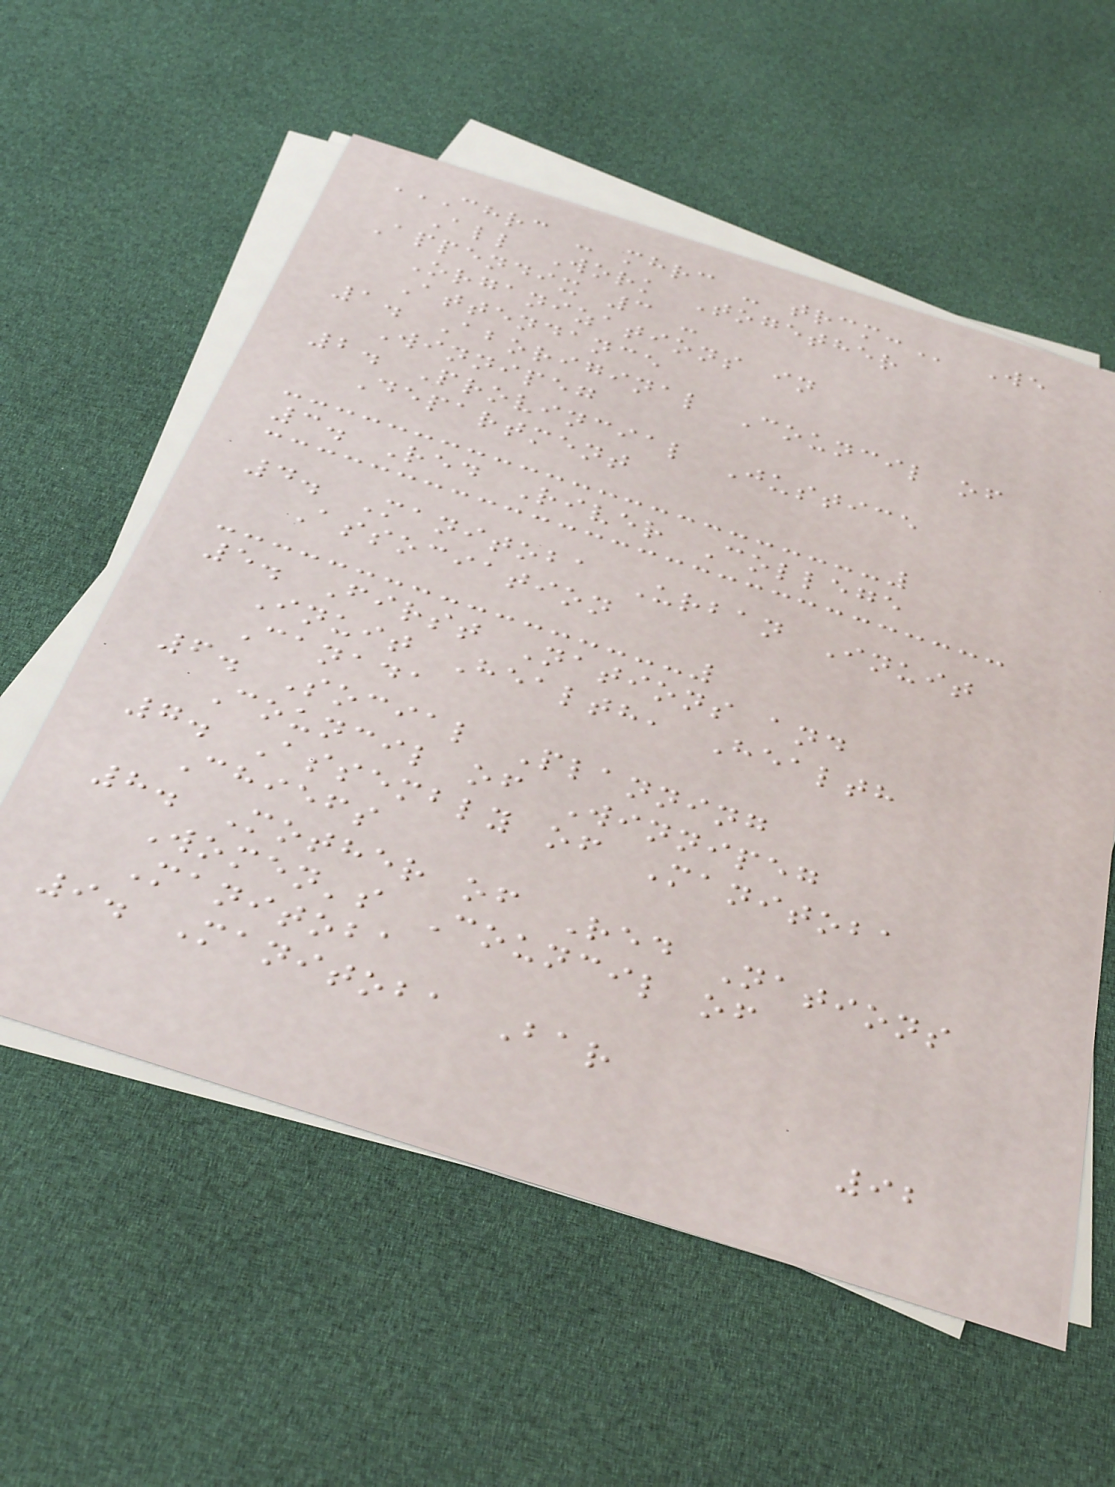CHRC - MHRC - TRCM: We
All Work Together
Appendix 3 -
Organizations in
Attendance
1. Aboriginal Council of
Winnipeg
2. Provincial Justice
Department
3. Red River College
4. Manitoba Urban Inuit
Association
5. First Nations and
Inuit Health, Health
Canada
6. Social Planning
Council of Winnipeg
7. Assembly of Manitoba
Chiefs
8. Mother of Red Nations
Women's Council of
Manitoba
9. Manitoba Bar
92
